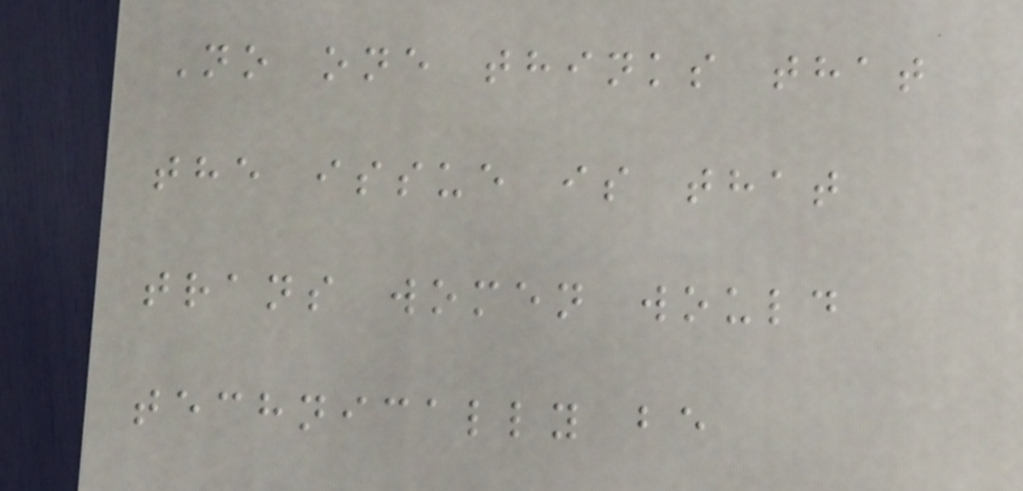No one thinks that
the issue is that
trans women would
technically be
